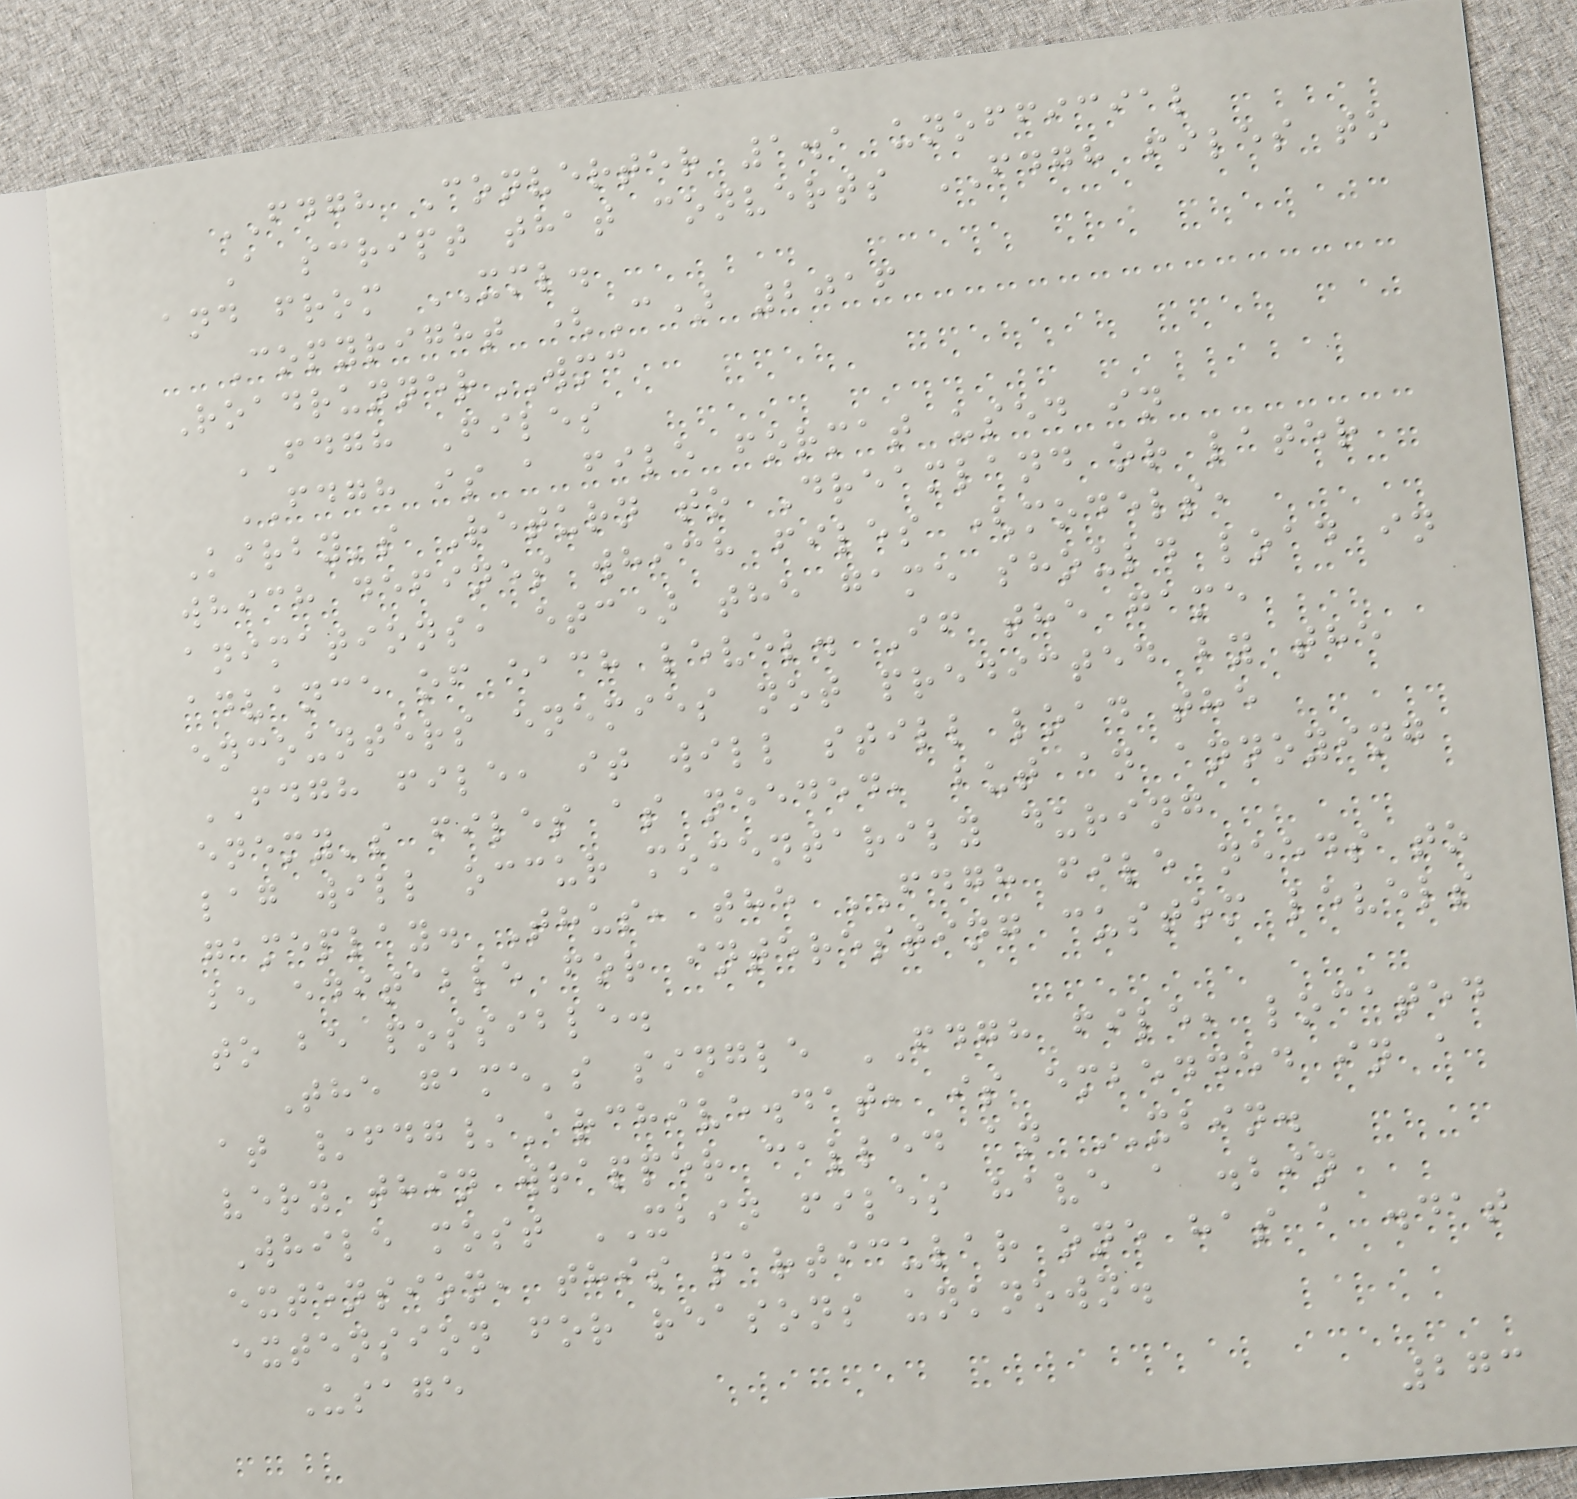FDGH Converter 1.1 unofficial
A script that converts FDGH files to
and from XML.
Copyright (C) 2016
RoadrunnerWMC
FDGH Files
FDGH is a file format used in
Kirby's Return to Dreamland or later
which defines which files (models,
animations, etc) the game should load in
advance of each level. If the game
encounters enemies not predicted by the
FDGH file, it will still load the
enemy's files as needed, but an annoying
lag will occur momentarily during
gameplay. Thus, the FDGH file needs to
be editable for interesting custom levels
to be possible.
The game's single FDGH file, located
at /fdg/Archive.dat, is embedded in a
very thin wrapper called an XBIN.
While most XBIN files have a .bin
extension, this particular one has a .dat
extension for reasons unknown.
Usage
273
